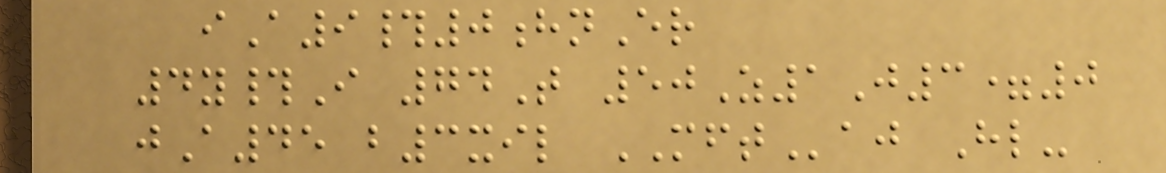iA9#0hnEr
4y#I 74T 50Z1J3=0
jA45 b3xil MFTaj Hl-
